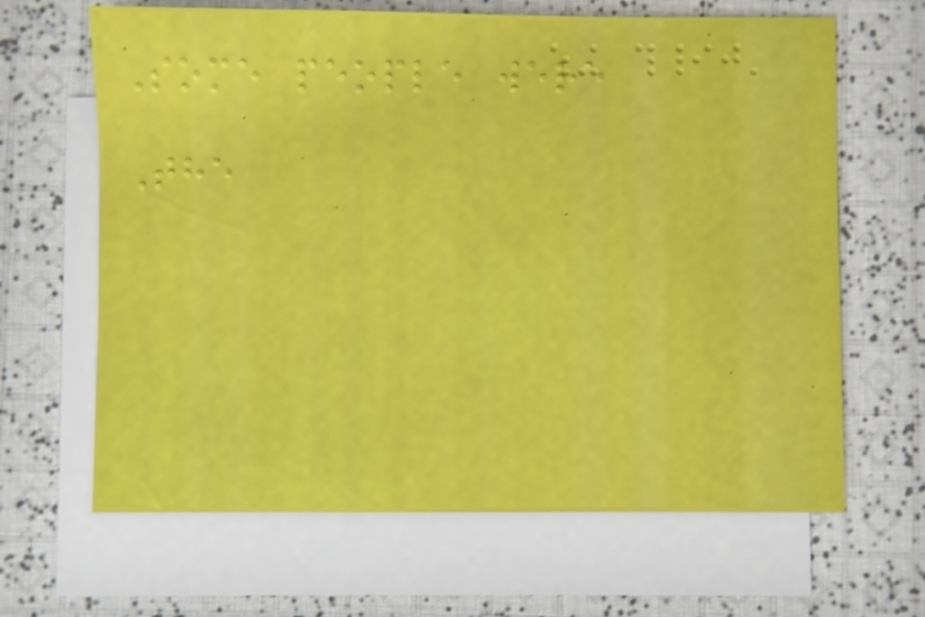Some people were
The
